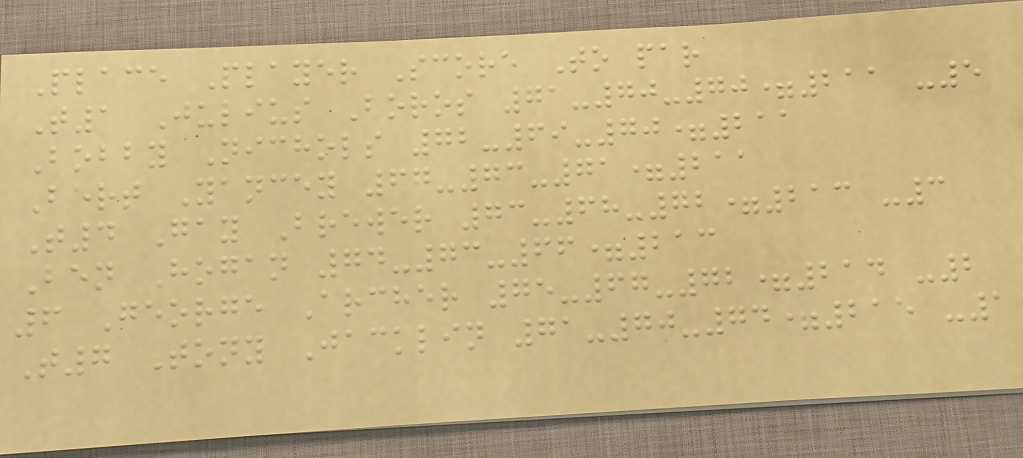Place Player Score To par
T1 Julius Boros 71-70-70=211 -5
Bobby Nichols 72-69-70=211
Bert Yancey 67-73-71=211
T4 Gay Brewer 73-68-72=213 -3
Ben Hogan 74-73-66=213
6 George Archer 75-67-72=214 -2
T7 Tony Jacklin 71-70-74=215 -1
